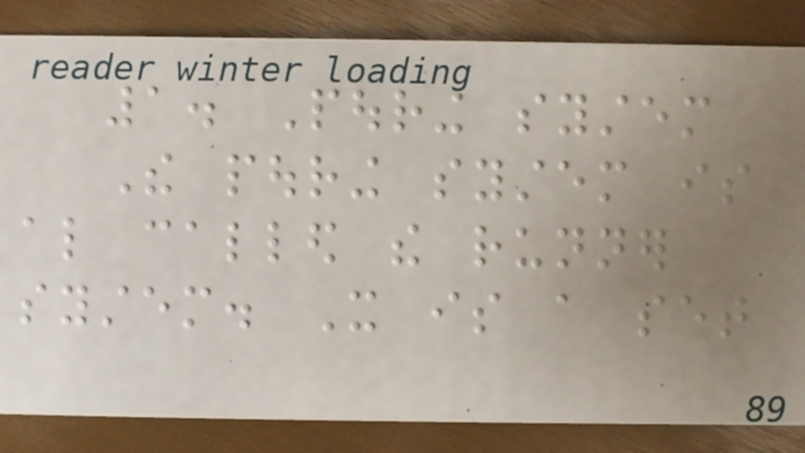1. Pouring system
The pouring system is
also called the runner
system. It is a set
